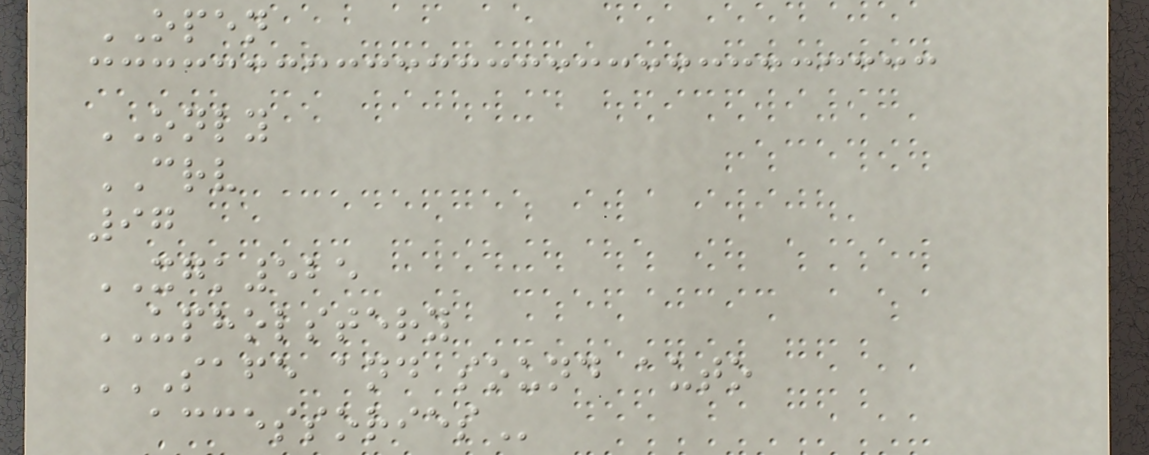OPEN
ONLY
CRV
97
XGK525
UPHOLSTERY
SAFE AND SOUND AUTO
ACCESSORIES
